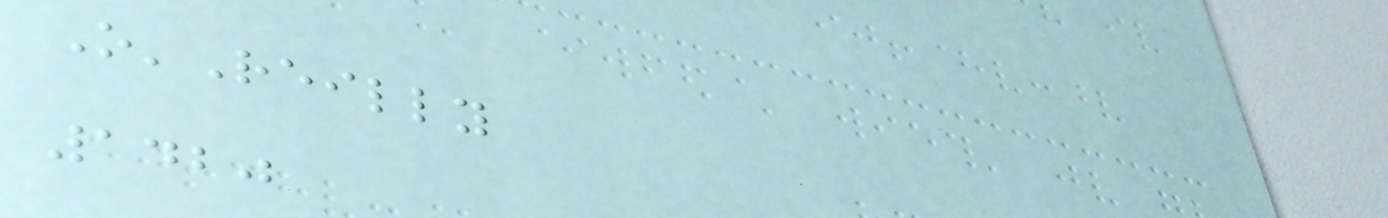O'Reilly
1420
